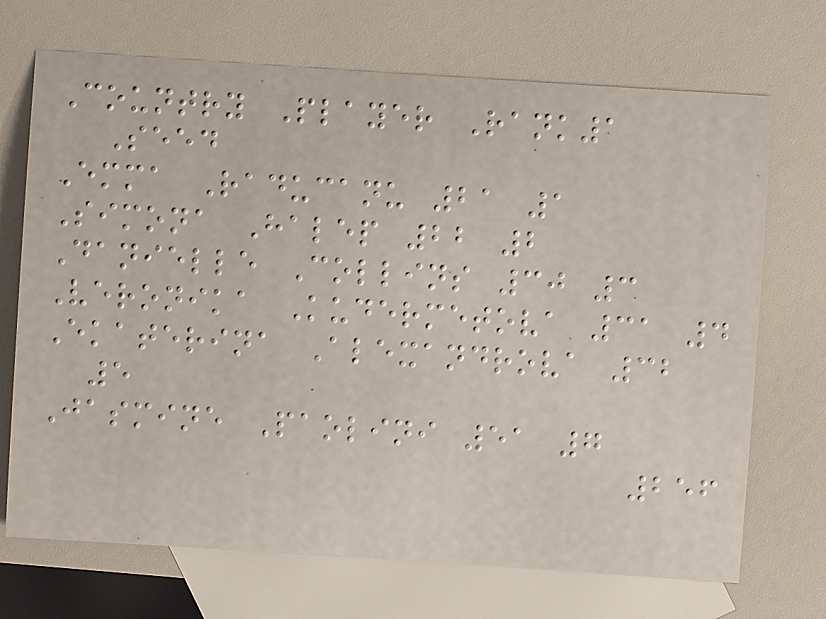Country Player Rank1
Seed
Emma Raducanu 21 1
Simona Halep 22 2
Danielle Collins 30 3
Veronika Kudermetova 31 4
Ekaterina Alexandrova 32
5
Jasmine Paolini 51 7
256
